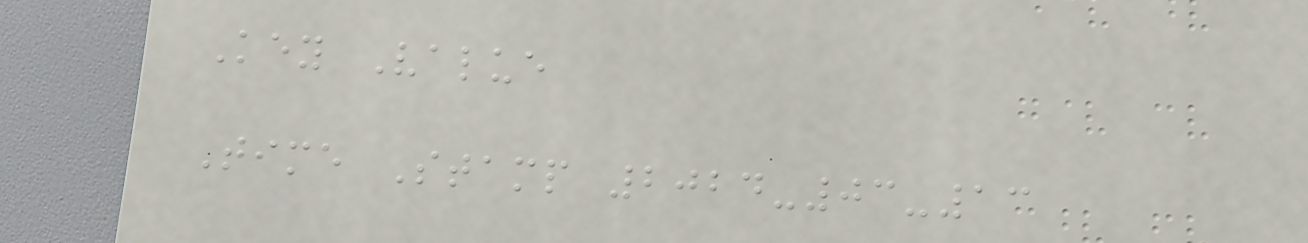Key Value
Time Stamp 2024-03-13
